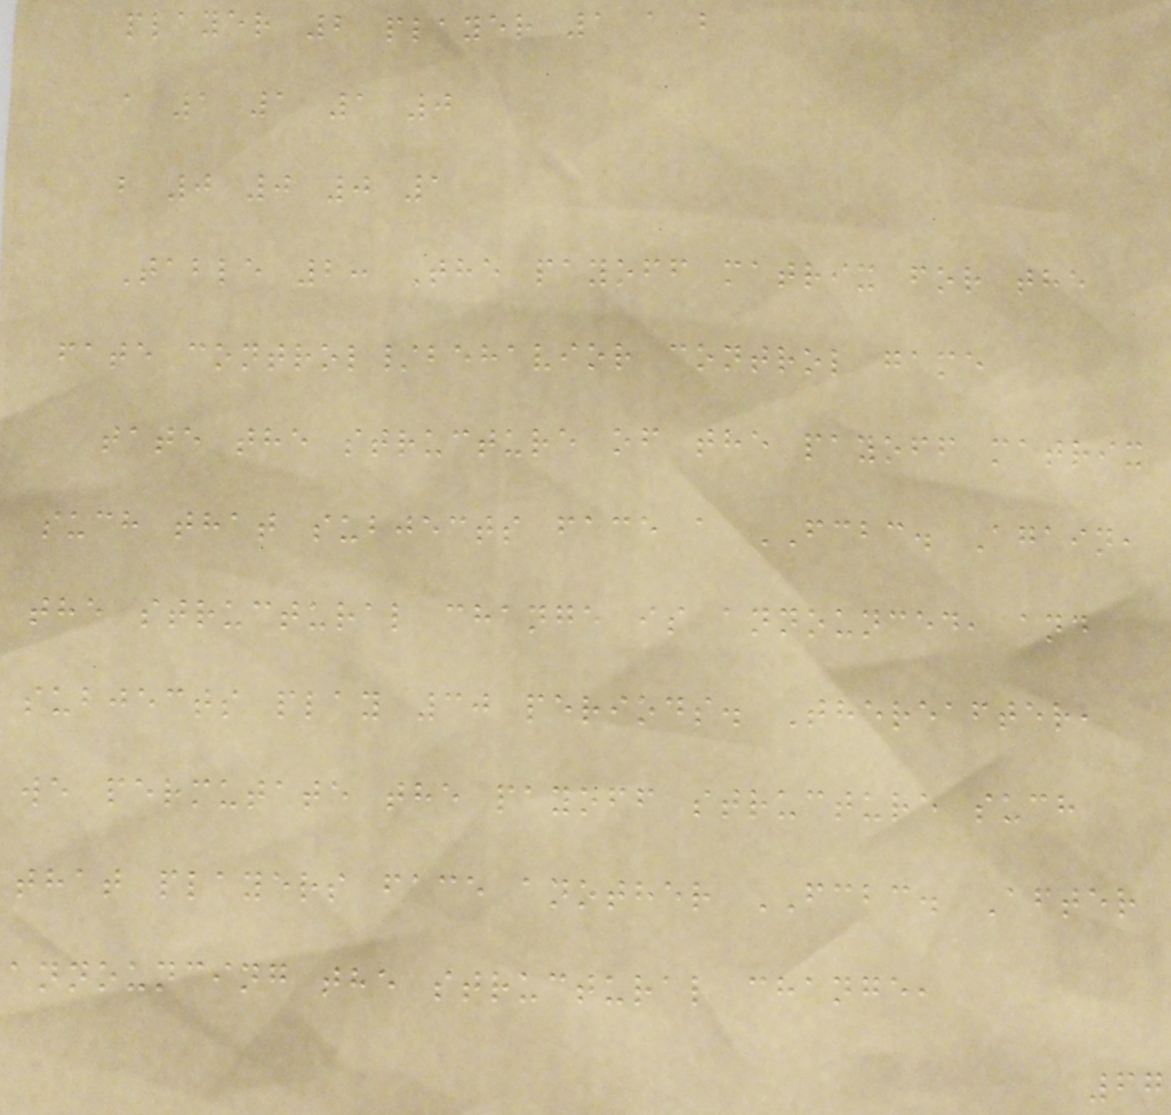player 2 player 1 a b
a 1 1 1 0
b 0 0 0 1
Table 2: The payoff matrix for the
fate control/behavior control game
tate the structure of the payoff matrix
such that subjects face a FCBC. Again,
the structural change is announced, and
subjects play 30 periods. Thereafter,
we permutate the payoff structure such
that players face another FCBC. After
announcing the structural change,
67
